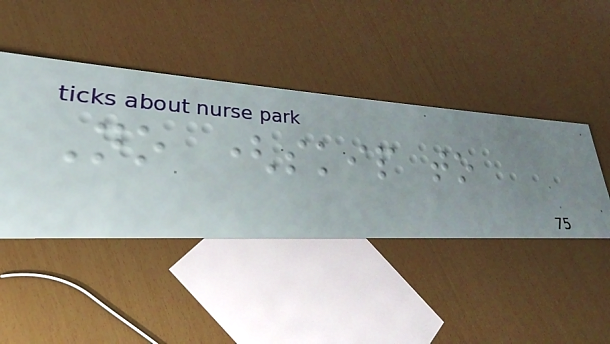No (skip to
